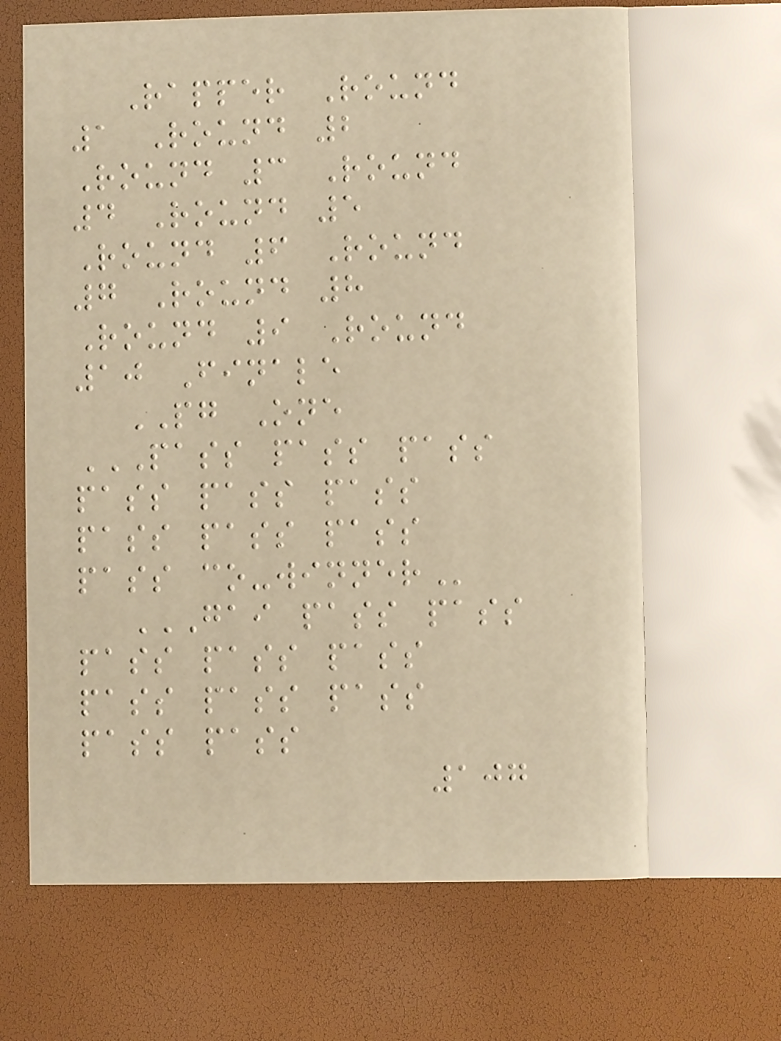Rapper Round
1 Round 2
Round 3 Round
4 Round 5
Round 6 Round
7 Round 8
Round 9 Round
10 Finale
PG One
PASS PASS PASS
PASS PASS PASS
PASS PASS PASS
PASS CO-WINNER
GAI PASS PASS
PASS PASS PASS
PASS PASS PASS
PASS PASS
107
